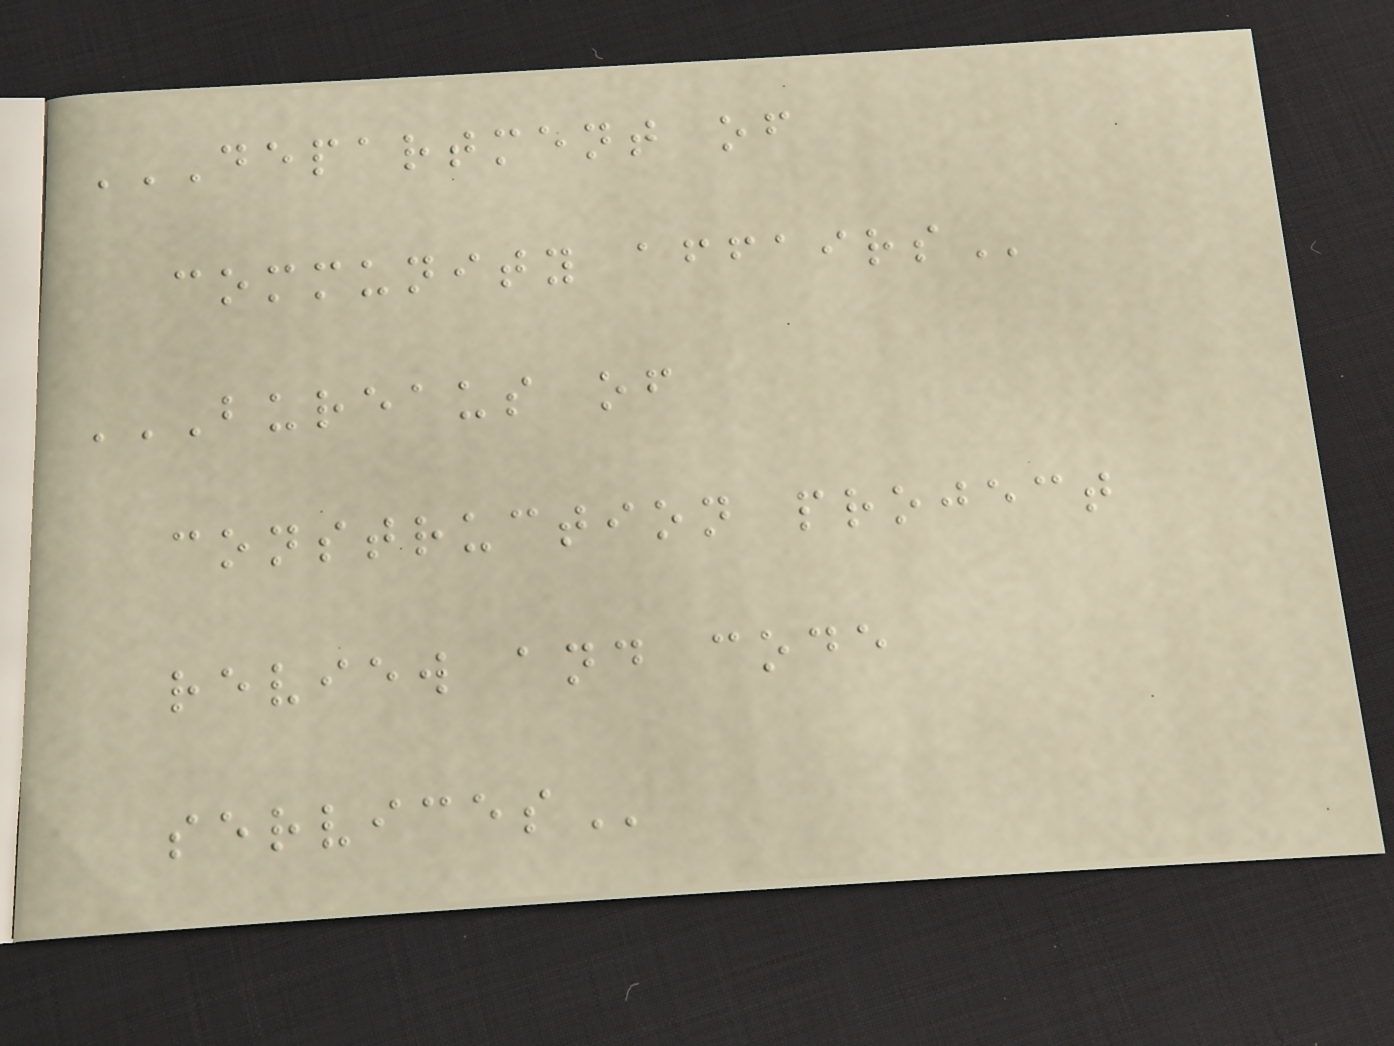DEPARTMENT OF
COMMUNITY AFFAIRS
BUREAUS OF
CONSTRUCTION PROJECT
REVIEW AND CODE
SERVICES
